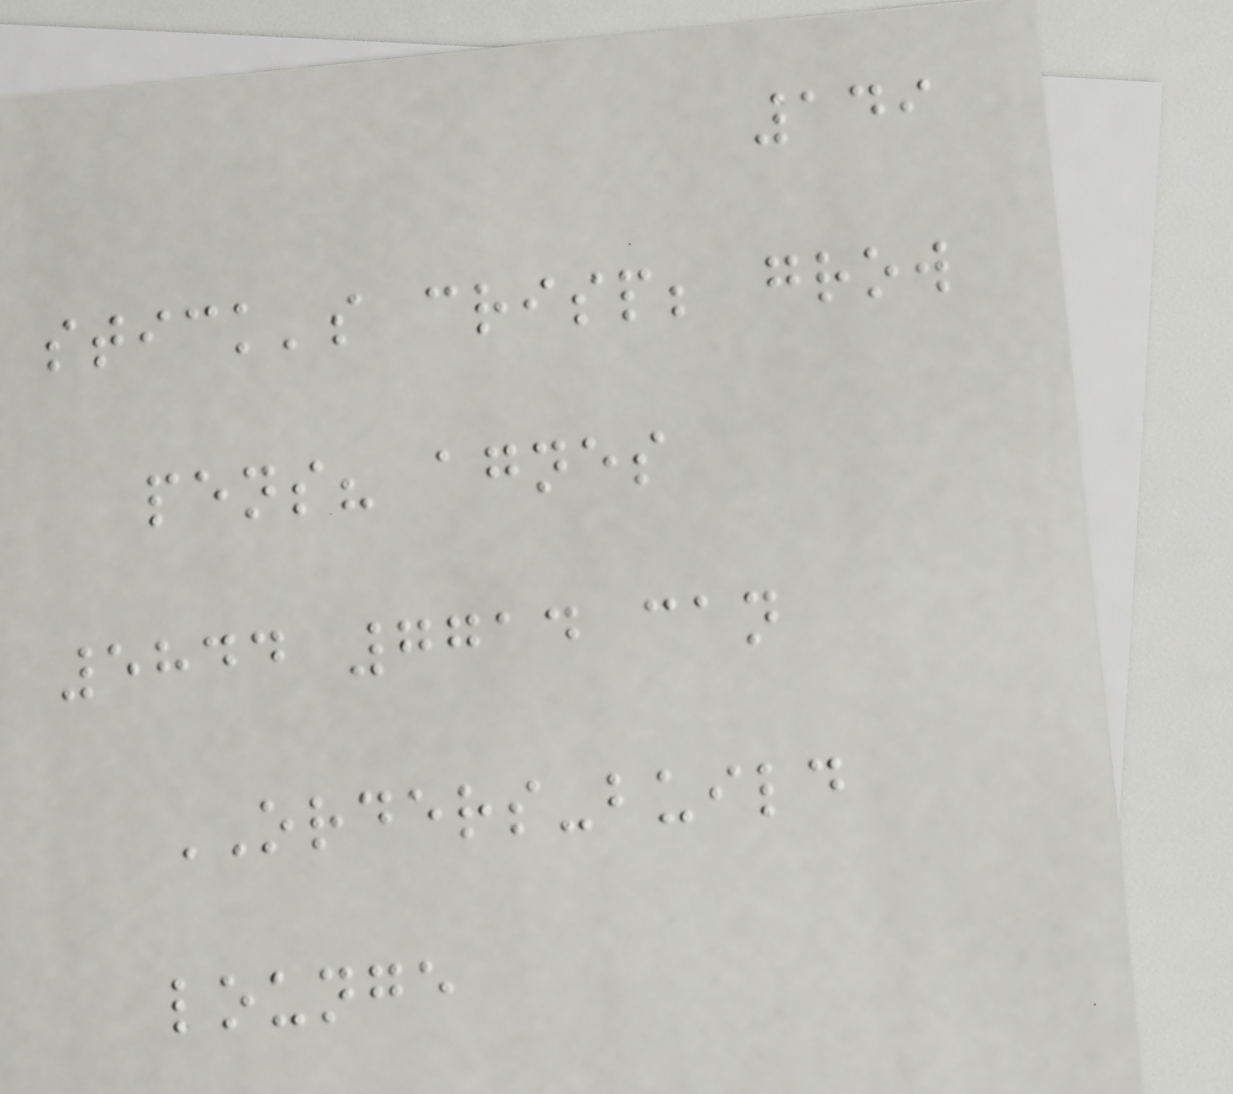149
stick's crisp; grow
pens? agnes
5844 7714 can
ORDERS-build
lounge
